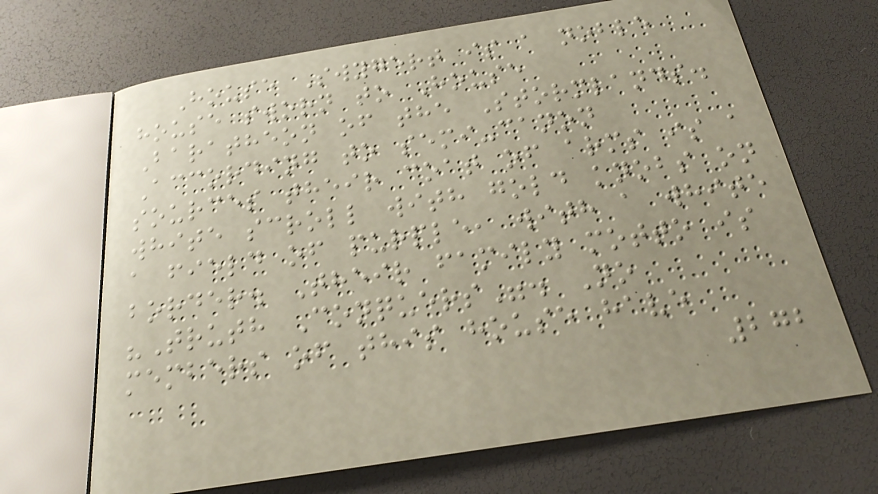House Swygert is a noble
house sworn to House
Baratheon of the Stormlands.
According to semi-canon
sources their coat of arms is a
white scroll with gold knobs on
a field of purple, with a white
border. Their family motto is
"Truth Conquers". No
members of this house have
272
